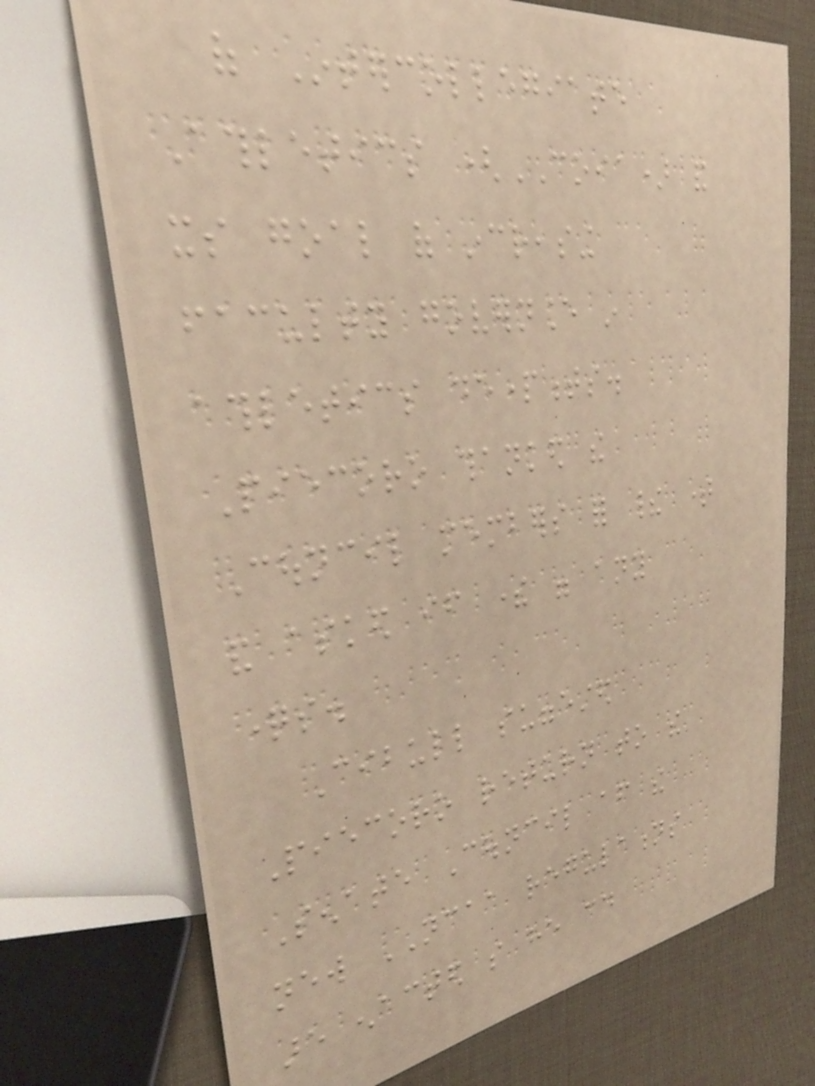of Intercollegiate
Athletics (COIA) and
its goal of increasing
faculty governance in
athletics departments.
Piecoro thanked the
Council members for their time
and asked if there were any
questions.
Cibull suggested
Piecoro return to the
Senate Council after the
new NCAA regulations
are enacted so he could
